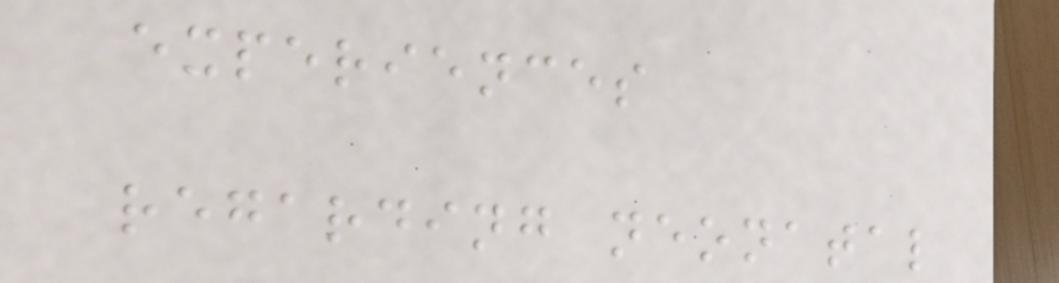experiences
regarding neonatal
